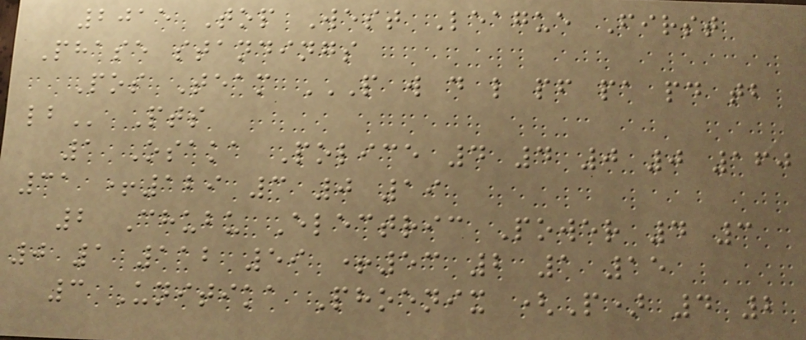2015 Top West League First
Phase standings
Pos Team P W D L PF PA PD TB
LB Pts
1 Osaka Police 4 4 0 0 160
31 +129 3 0 19
2 Chubu Electric Power 4 3
0 1 112 59 +53 2 1 15
3 Unitika Phoenix (P) 4 2
